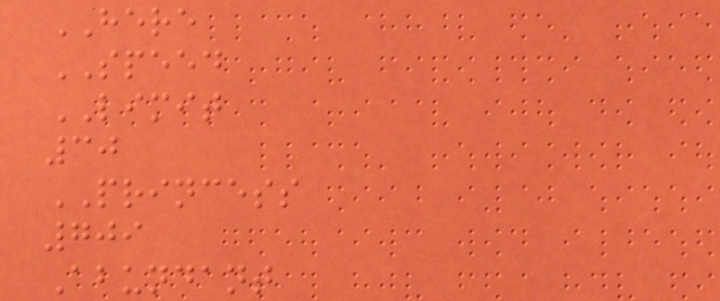HERE
SPEED
LIMIT
30
PRINCESS
709
Abundant
